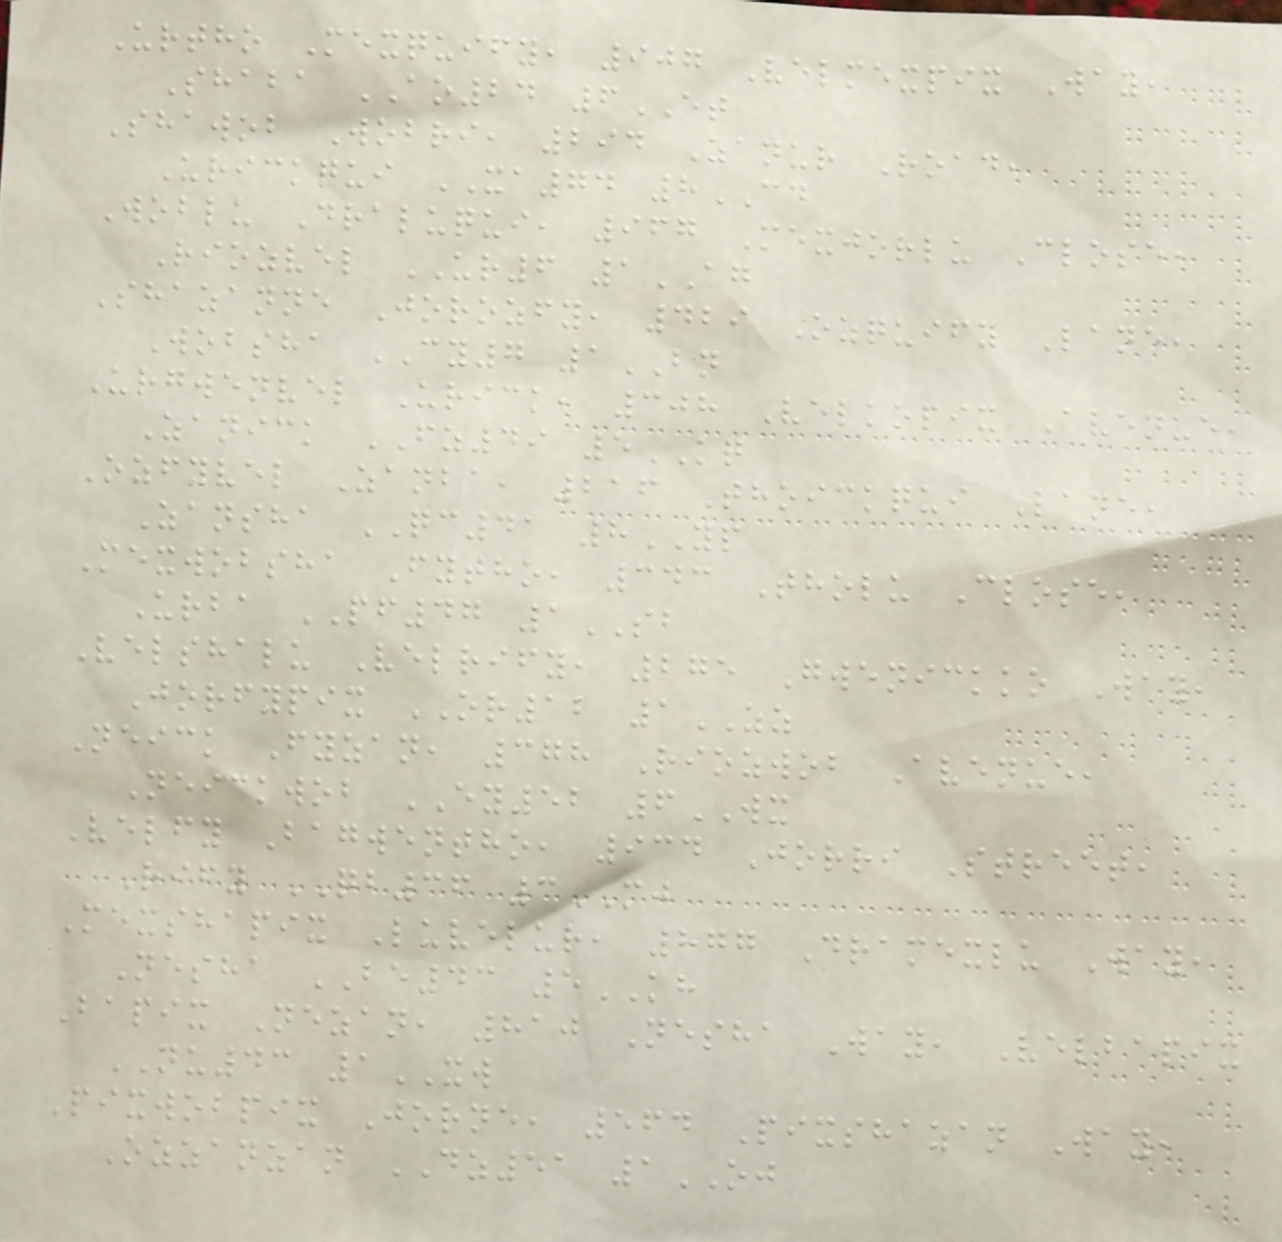Urtho Mexquify, 907 Velmexpix Way,
Shaba AO24 6ET
Shawob Wobri, 294 Zanur Road,
Urickqui XA74 8CD
Woblu Draluqui, 967 Mexjorlu Close,
Riozvel UR6 1AG
Shazanne Jorozfy, 429 Ozquify Lane,
Wobsha CY7 1BN
Urgwenvel Urick, 308 Velkopix Avenue,
Zanick FZ49 5KQ
Ozfyvel Zanba, 216 Thoickqui Lane,
Zansha QC41 8YP
Mexwobsha Fytho, 343 Tholu Close,
Urba PF47 1SB
Velshalu Velrify, 275 Gwenickko Way,
Jorfypix OR12 1ZZ
Neick Fyzan, 378 Riozwob Avenue,
Neickwob EY52 6WX
Velfy Bagwentho, 934 Jorri Street,
Rify QB36 3MJ
Mexshapix Luvelur, 877 Dramexlu Way,
Nesha BE43 5KH
Bapix Nezan, 810 Nesha Way, Velbapix
NU43 1XW
Pixwobpix Jorne, 564 Pixshazan Way,
Ozzanzan DZ51 1OJ
